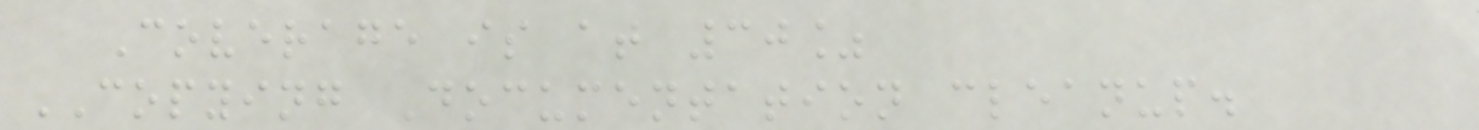Coverage is at 30%
COPYING Documentation cleanup.
